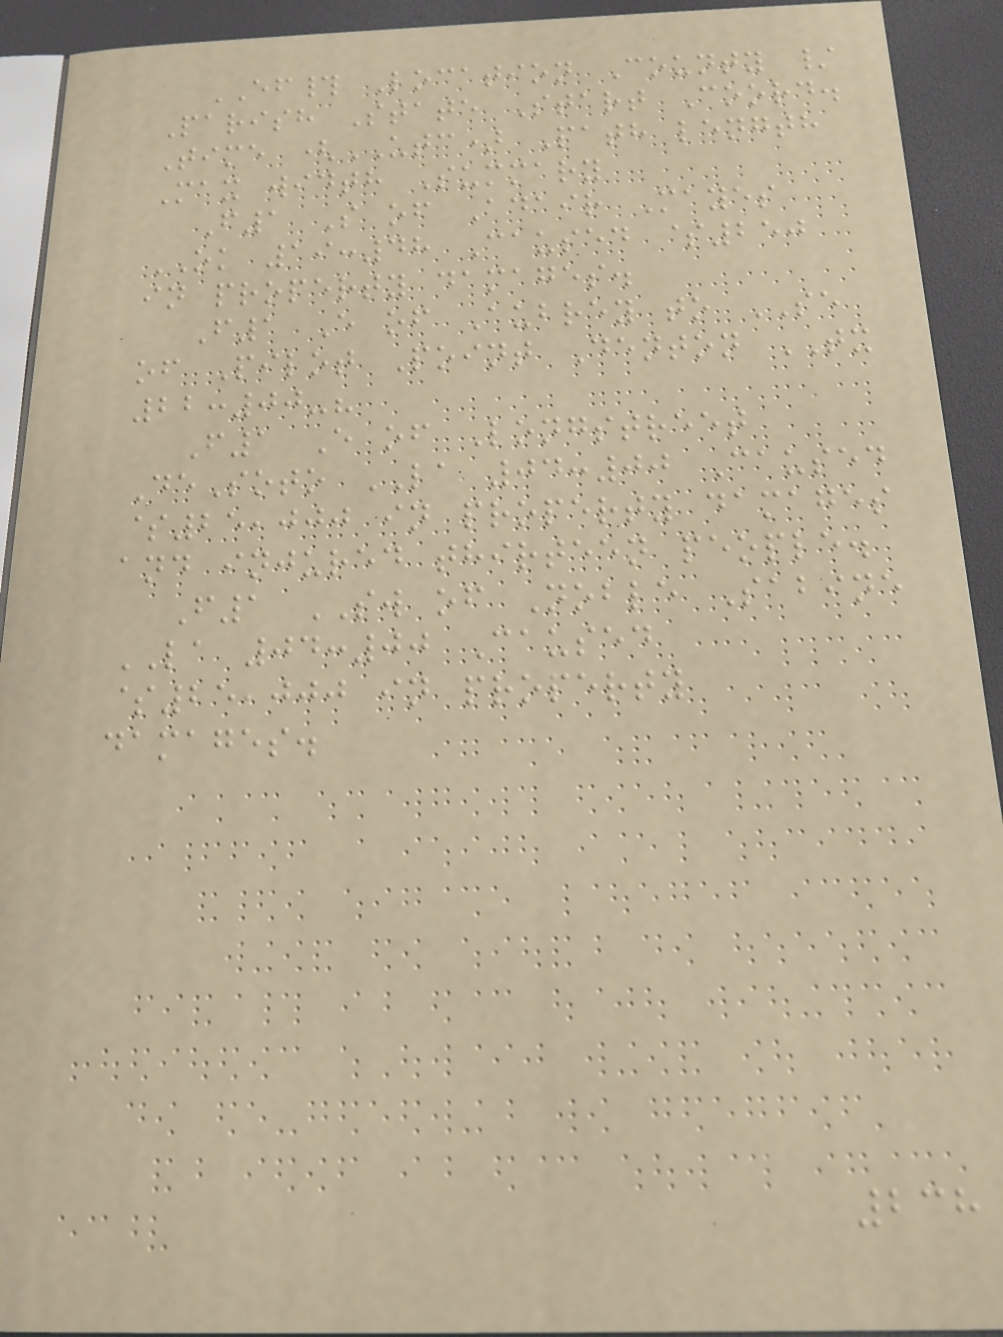EF# Location County /
Parish State Start Coord.
Time (UTC) Path length
Max width Summary
F1 S of Adair Mayes
OK 19:48 Caused $250
in property damages.
F1 E of Aubrey to SE
of Pilot Point Denton TX
22:00-?
F1 E of Longstreet
DeSoto LA 04:00 Caused
$25,000 in property damages
and injured thirteen people.
F1 SW of Noble Sabine
LA 04:00 Caused
$25,000 in property
damages.
238
